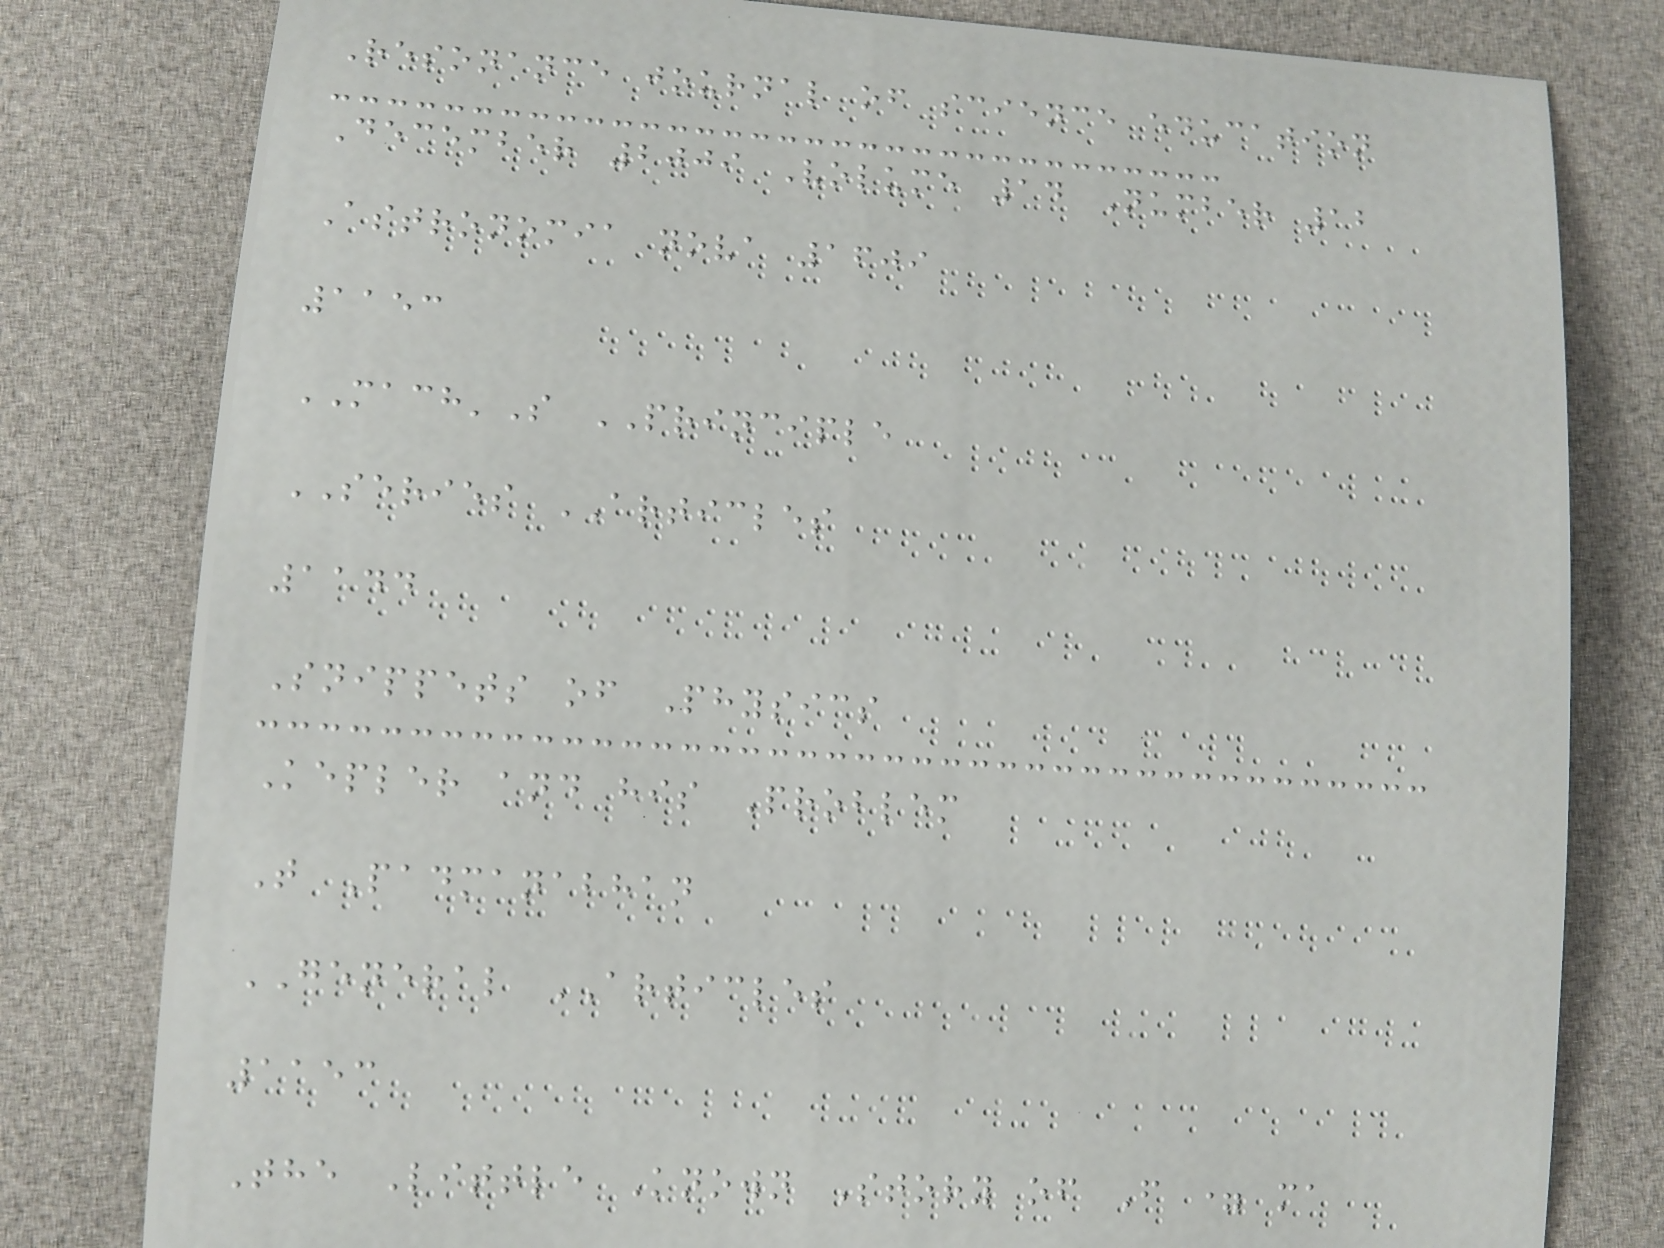Resonance journal of science education
December 2009 Volume 14 Number 12
Astronomia nova 1609
1153
MACH'S PRINCIPLE
SERIES ARTICLES
1144
Snippets of Physics
Kepler and his Problem
T Padmanabhan
GENERAL ARTICLES
1153
The Little Known Story of F = ma
